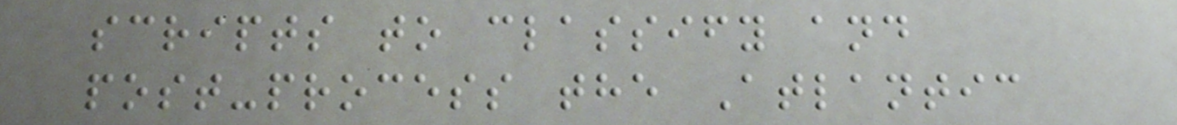scripts to classify and
post-process the Atlantic
